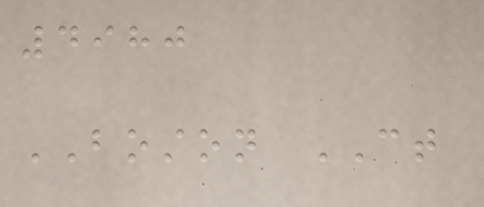4980
BOSTON CT
